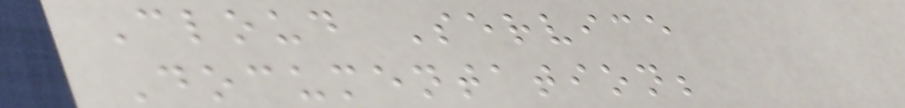Cloud Service
Documentation;
